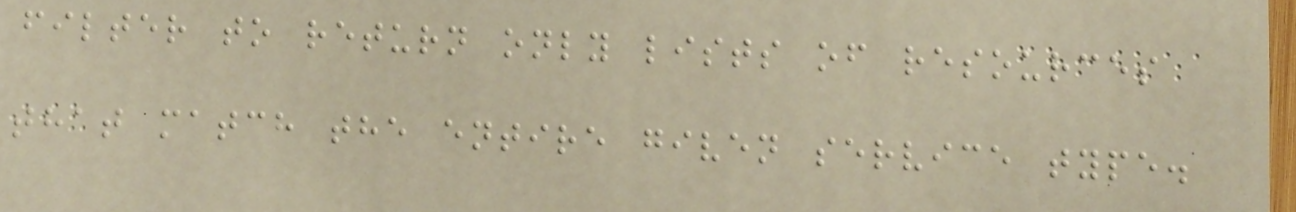filter to return only lists of resources
that match the entire given service type.
